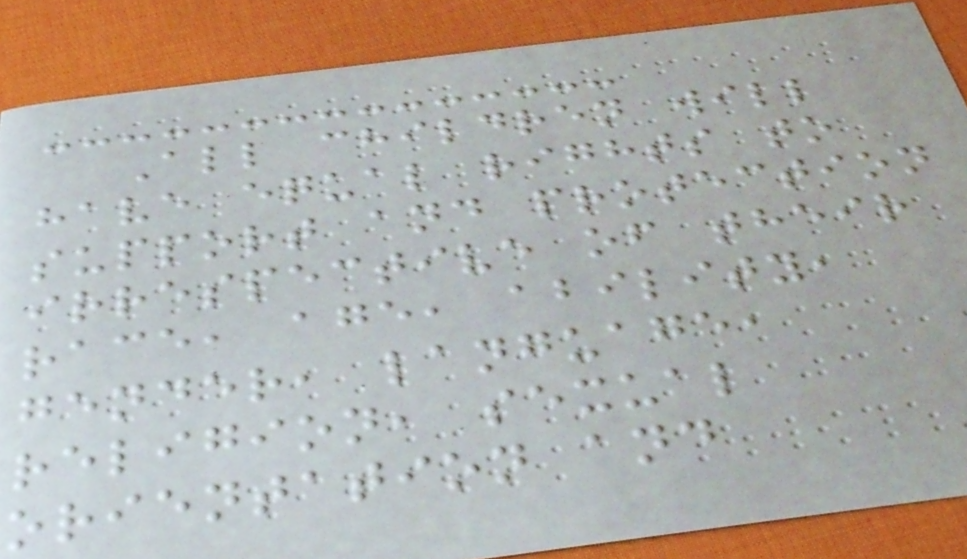All children will
have equal rights to
support and protection
irrespective of their
race, age, ability,
gender, language,
religion, sexual
orientation and
